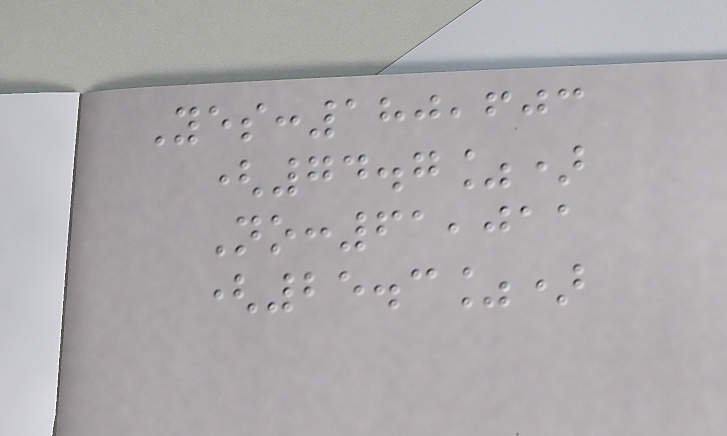Yes:180,603
(74.7%)
No:61,011
(25.3%)
